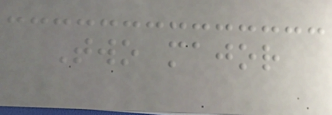Two major
